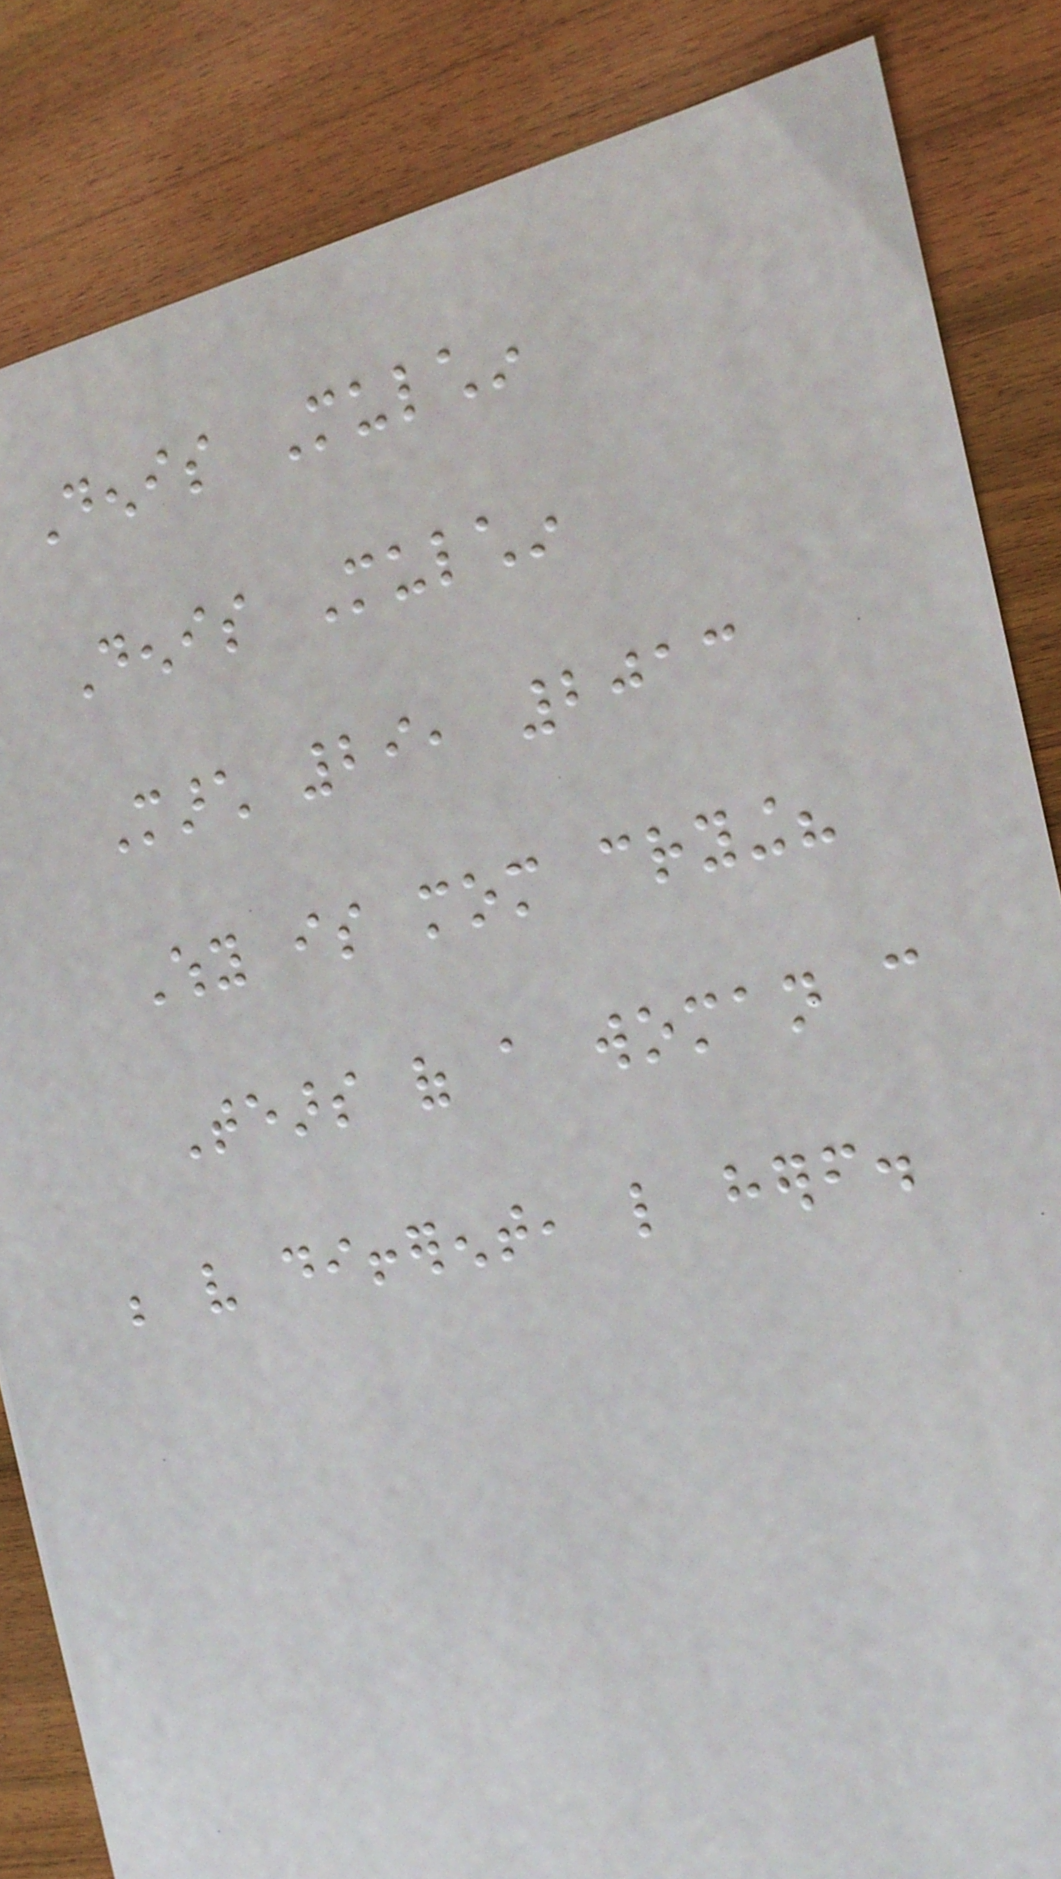Denis Mulchin
Denis Mulchin
March 29, 2013
Why is mom crying?
Tears of a woman can
be very different, like herself.
